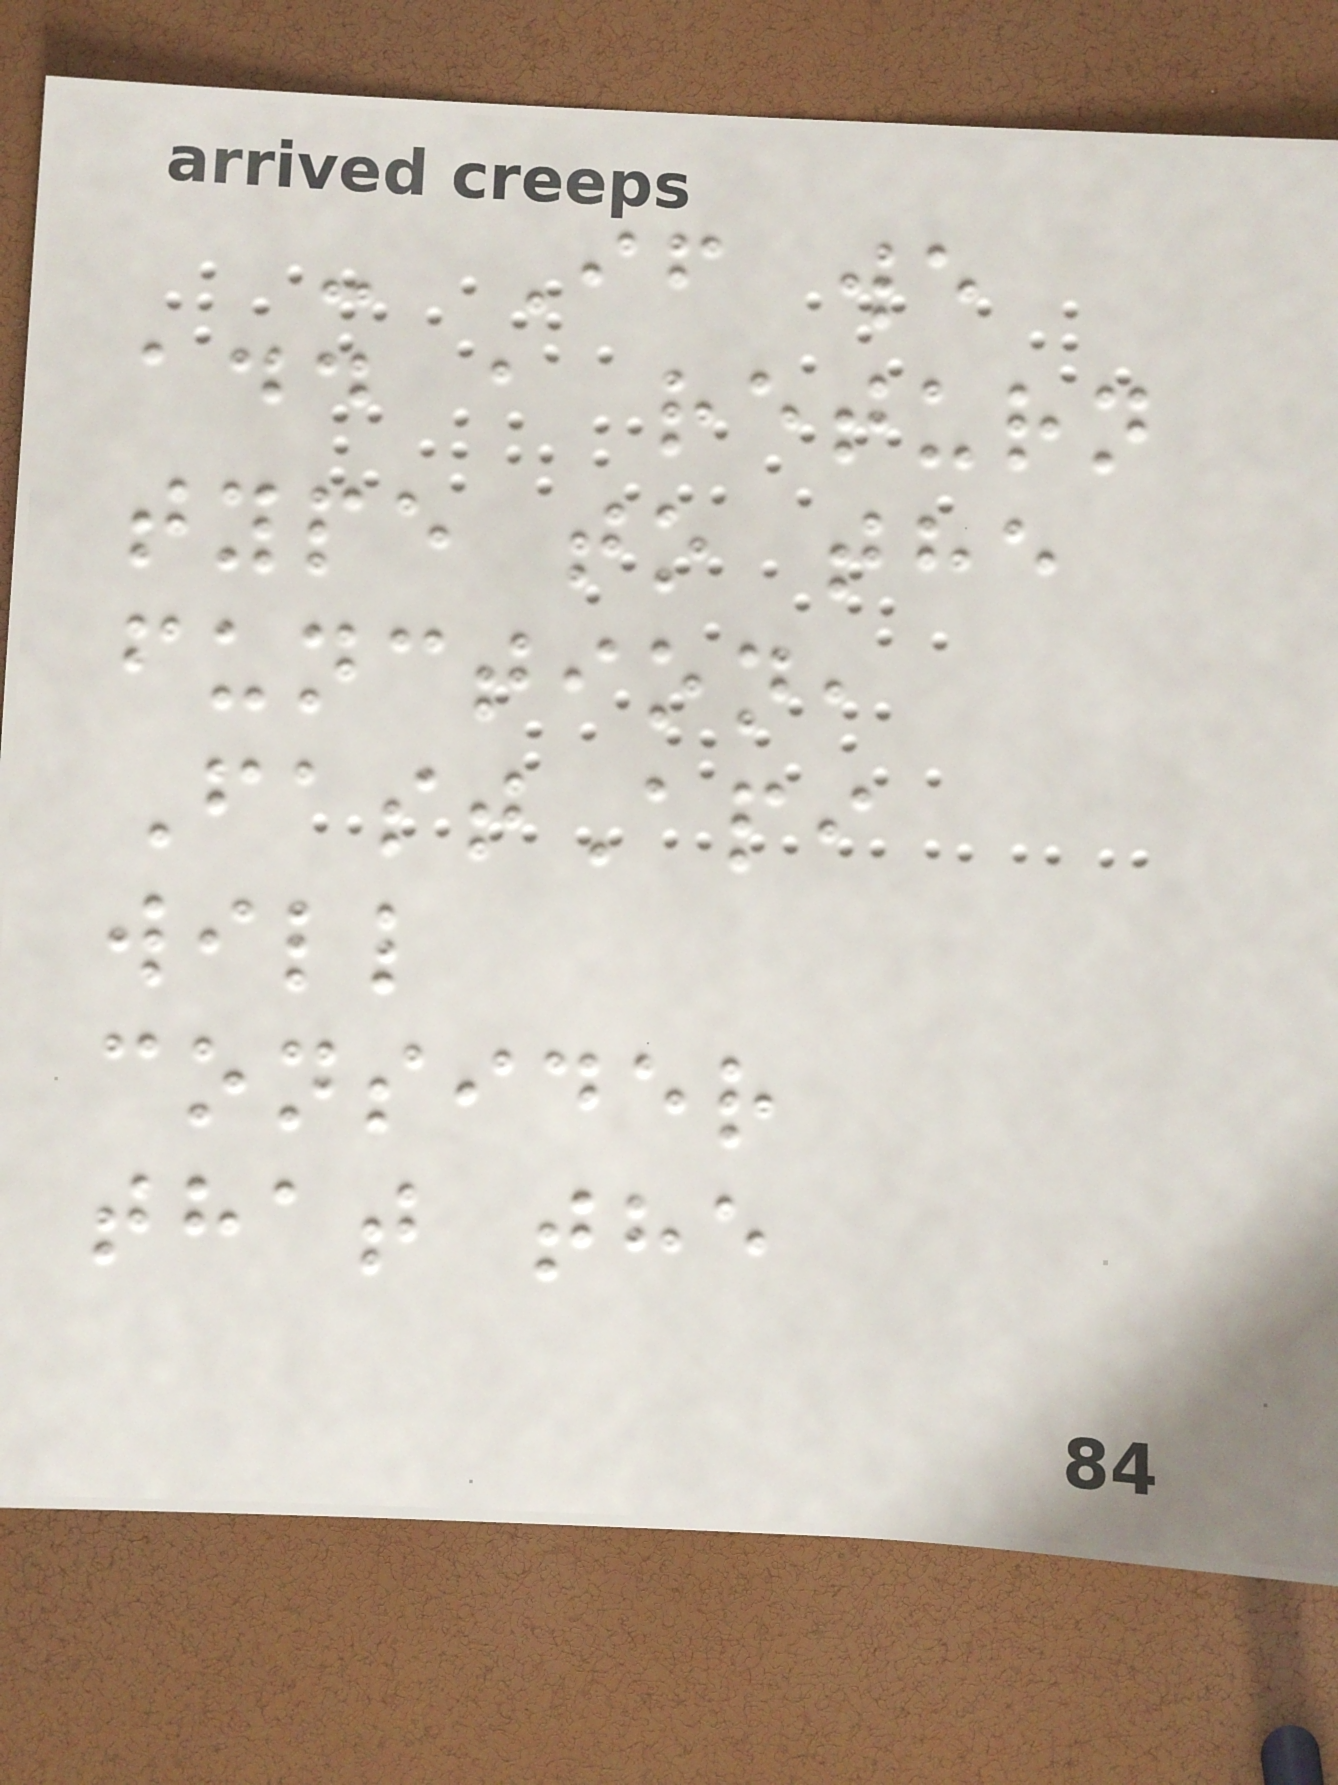- If we
add a return
type to the
function,
FastApi
will
consider
that the
